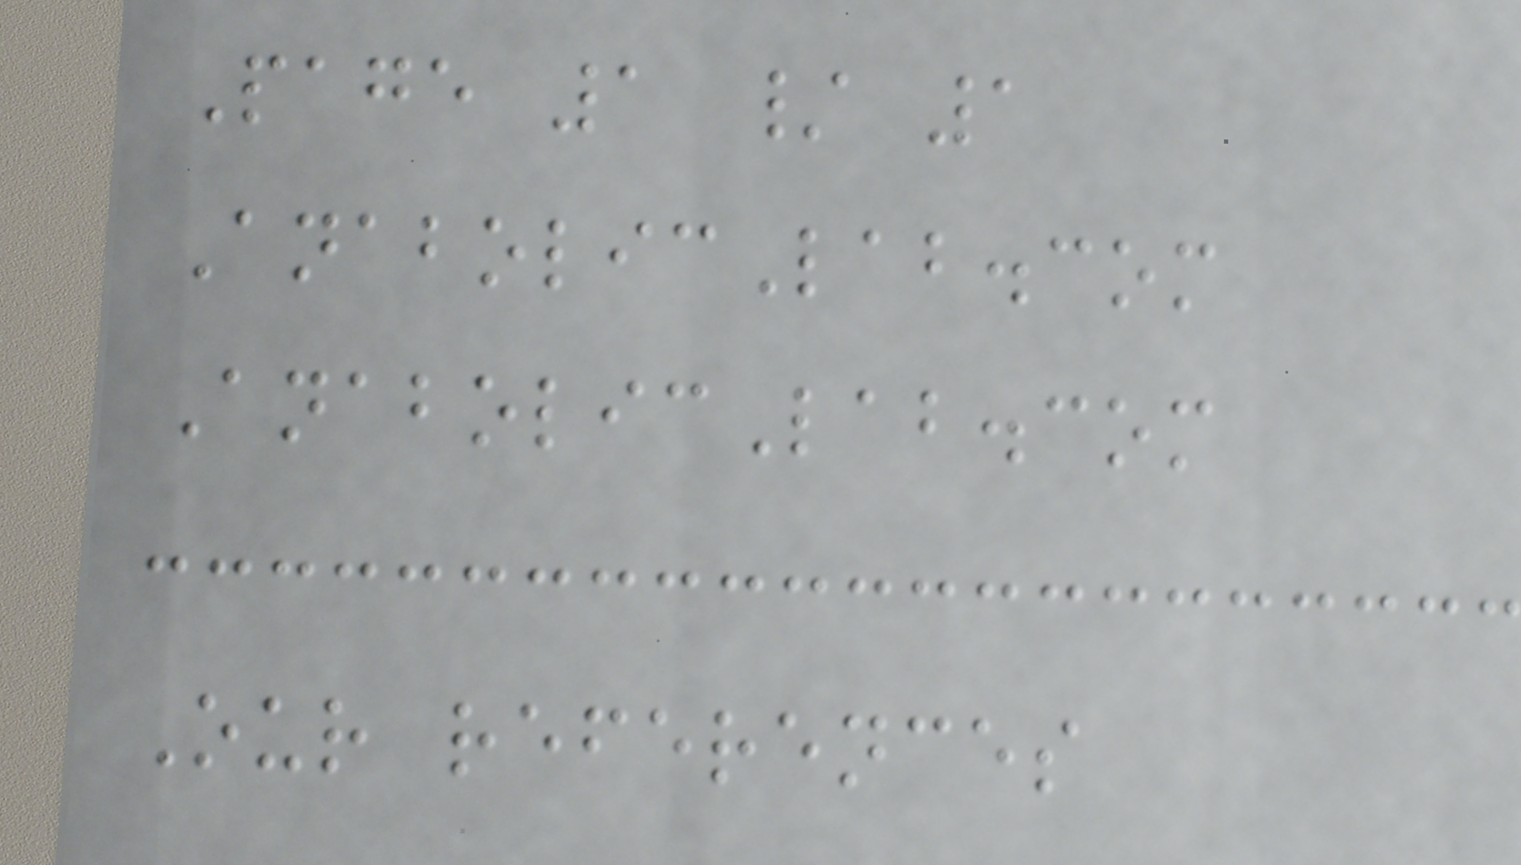Page 1 / 1
AnabolicLab.com
AnabolicLab.com
Our references
